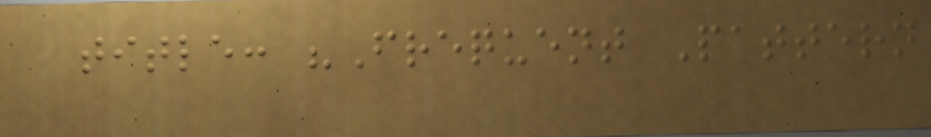title: "Frequent Pattern
